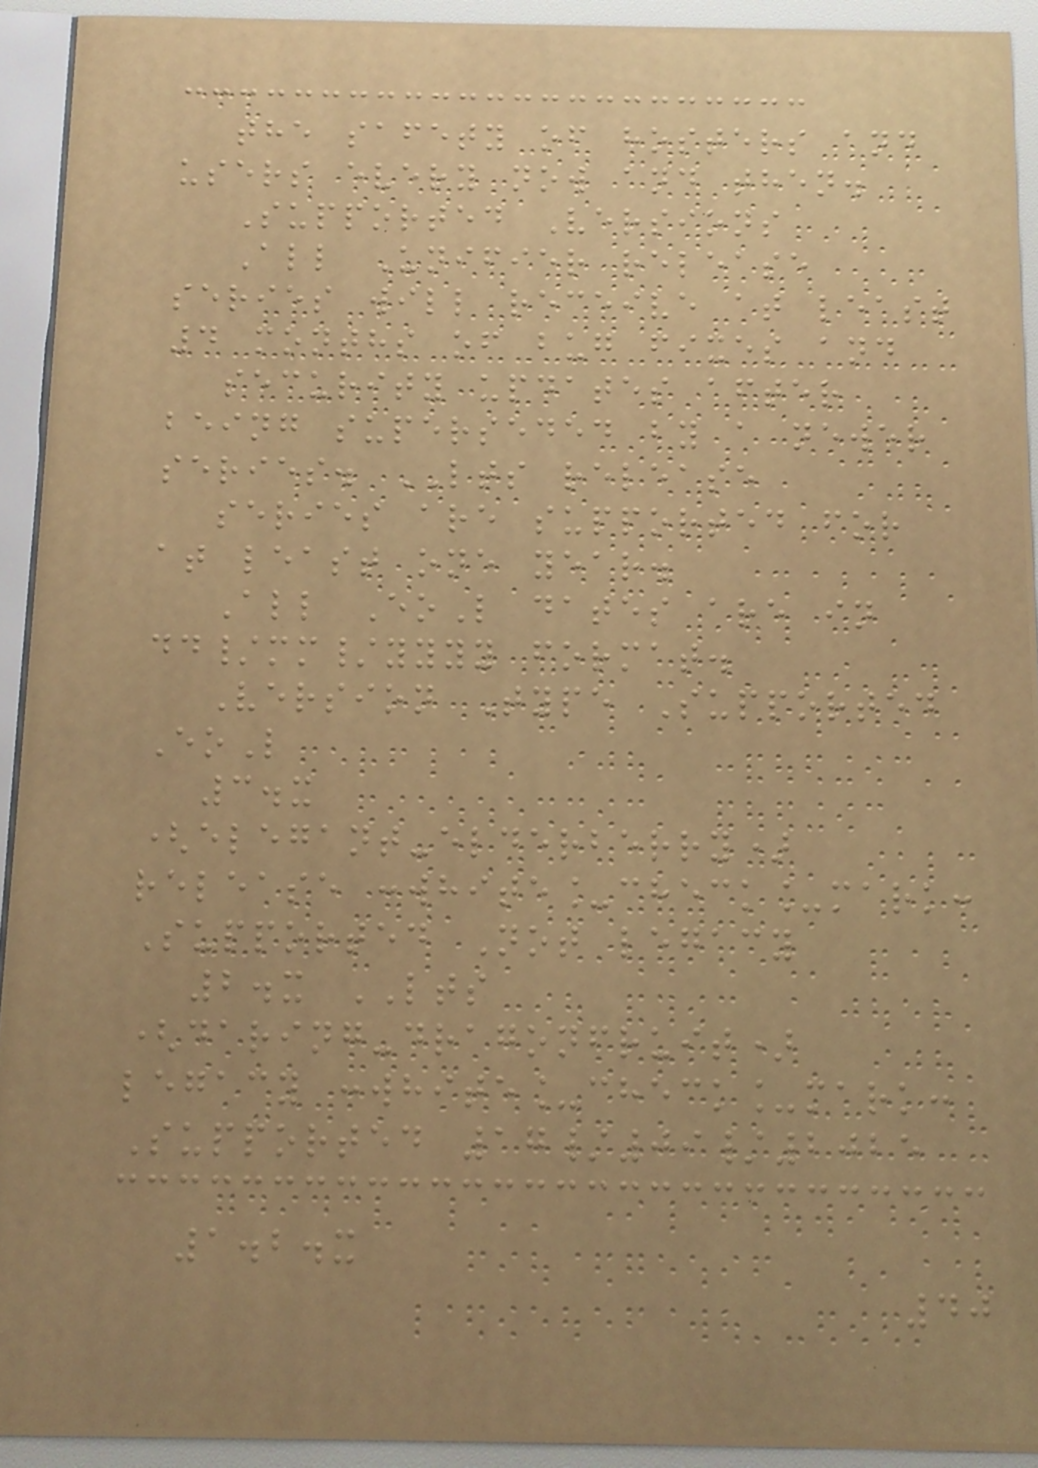the safety of hosters and
users every now and then.
Supported Versions
All Unifier release
series will receive at least
4 months of bug fixes and
security updates after
being superseded by a newer
series. LTS release
series are supported for
at least one year.
All EoL dates are in
dd/mm/yyyy format.
Version Type Supported
EoL
3.x
(elegant-elderberry)
release :white_check_mark:
Supported Not legacy
2.x LTS
(daring-dragonfruit)
legacy :white_check_mark:
Supported 17/09/2025
1.2.x
40
